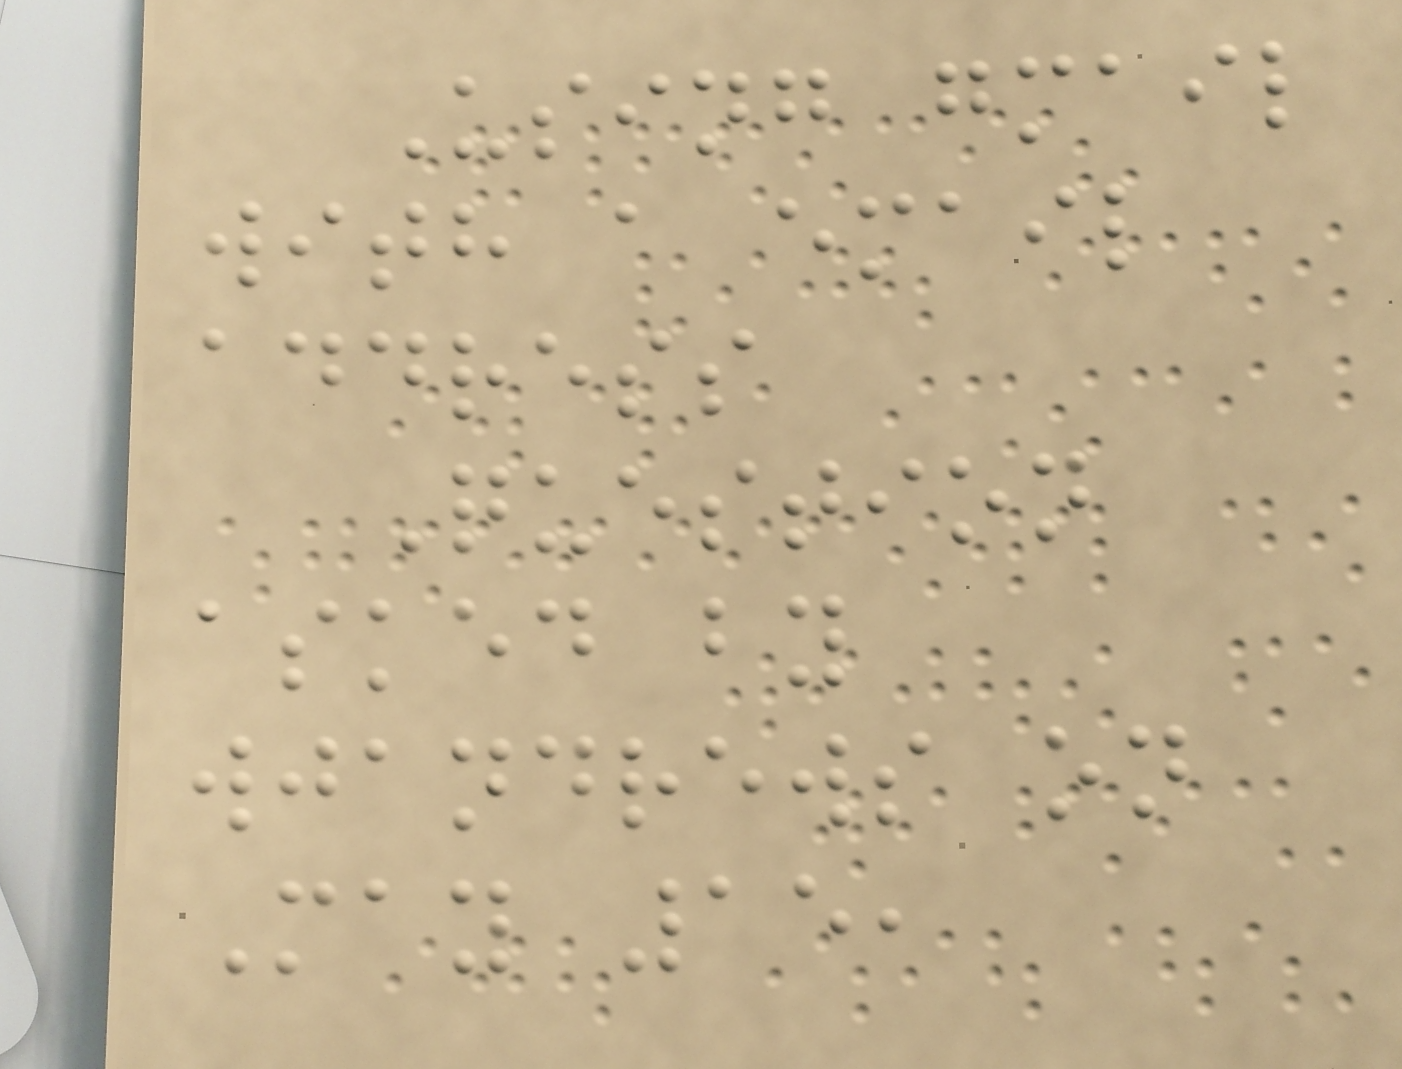Using gmail
with a email
address
Question
asked by
wjandrews on
May 15,
